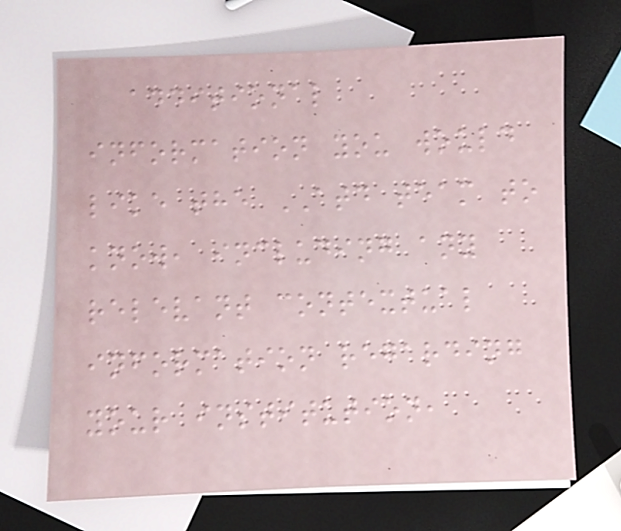additional
information you would
like the ATD team to
know, including any
relevant contextual
information regarding
your institution,
